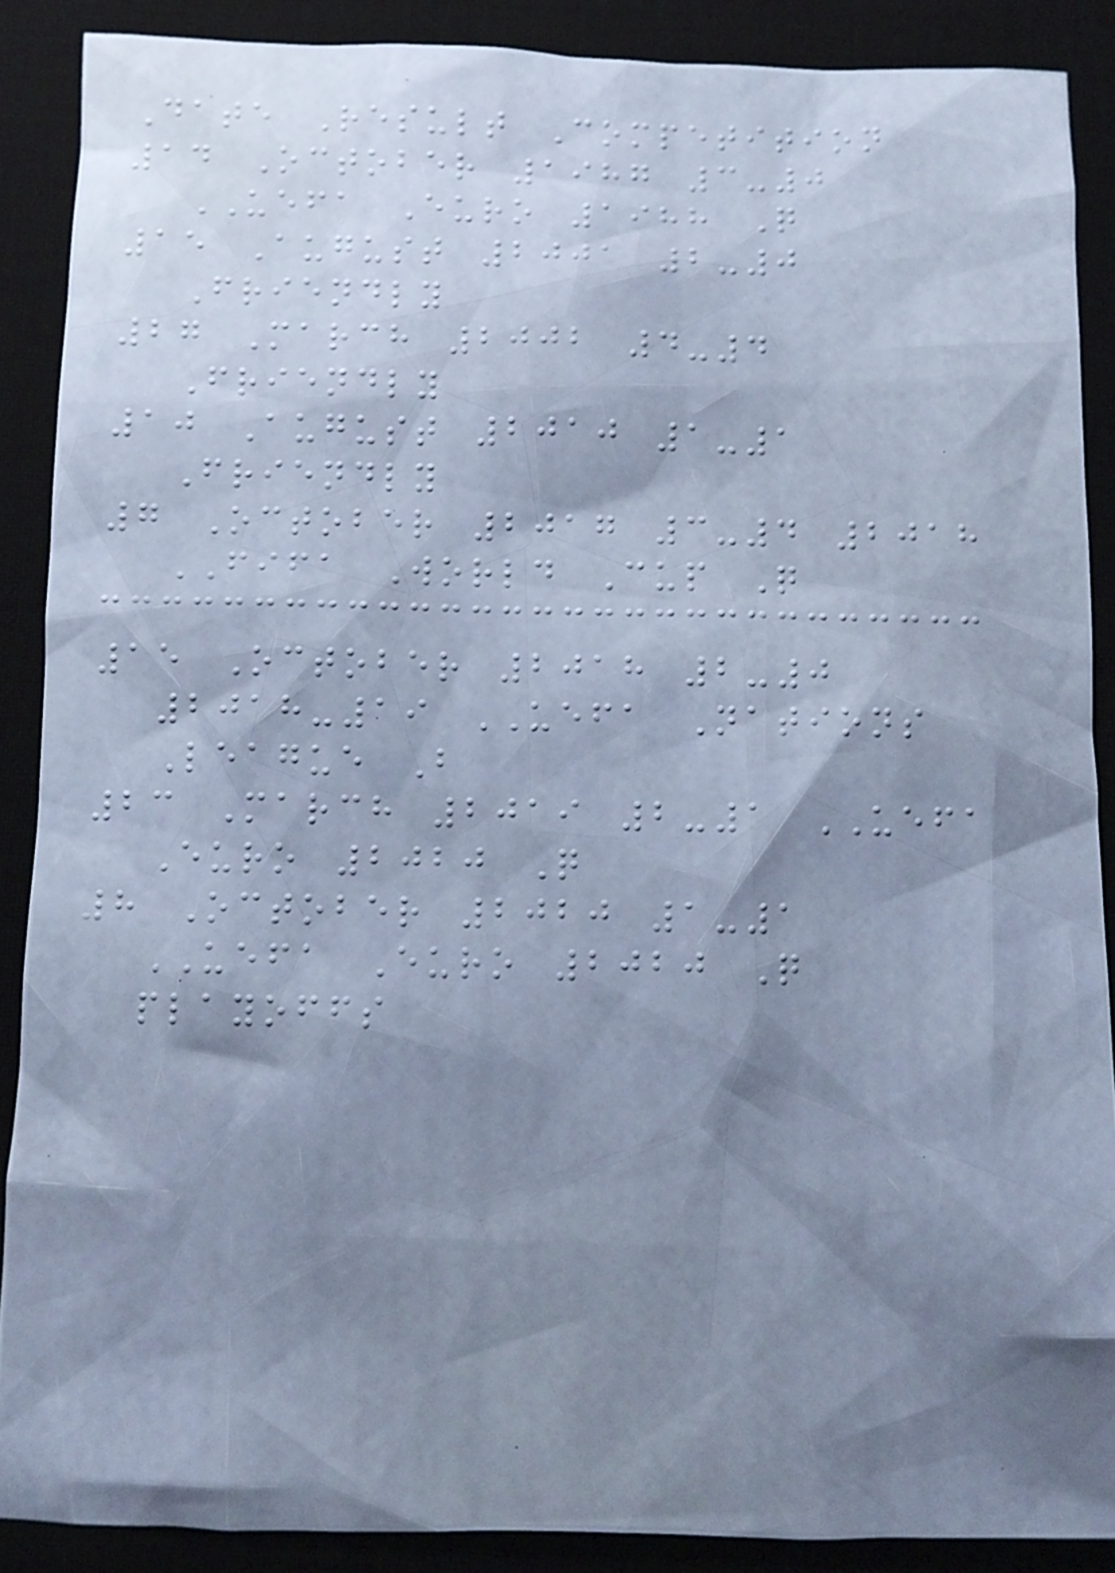Date Result Competition
14 October 1987 3-0
UEFA Euro 1988 Q
15 August 2001 2-0
Friendly
27 March 2002 4-4
Friendly
10 August 2010 1-1
Friendly
7 October 2017 3-4 2018
FIFA World Cup Q
15 October 2018 2-0
2018-19 UEFA Nations
League B
23 March 2019 2-1 UEFA
Euro 2020 Q
8 October 2020 1-1
UEFA Euro 2020 Q
playoffs
